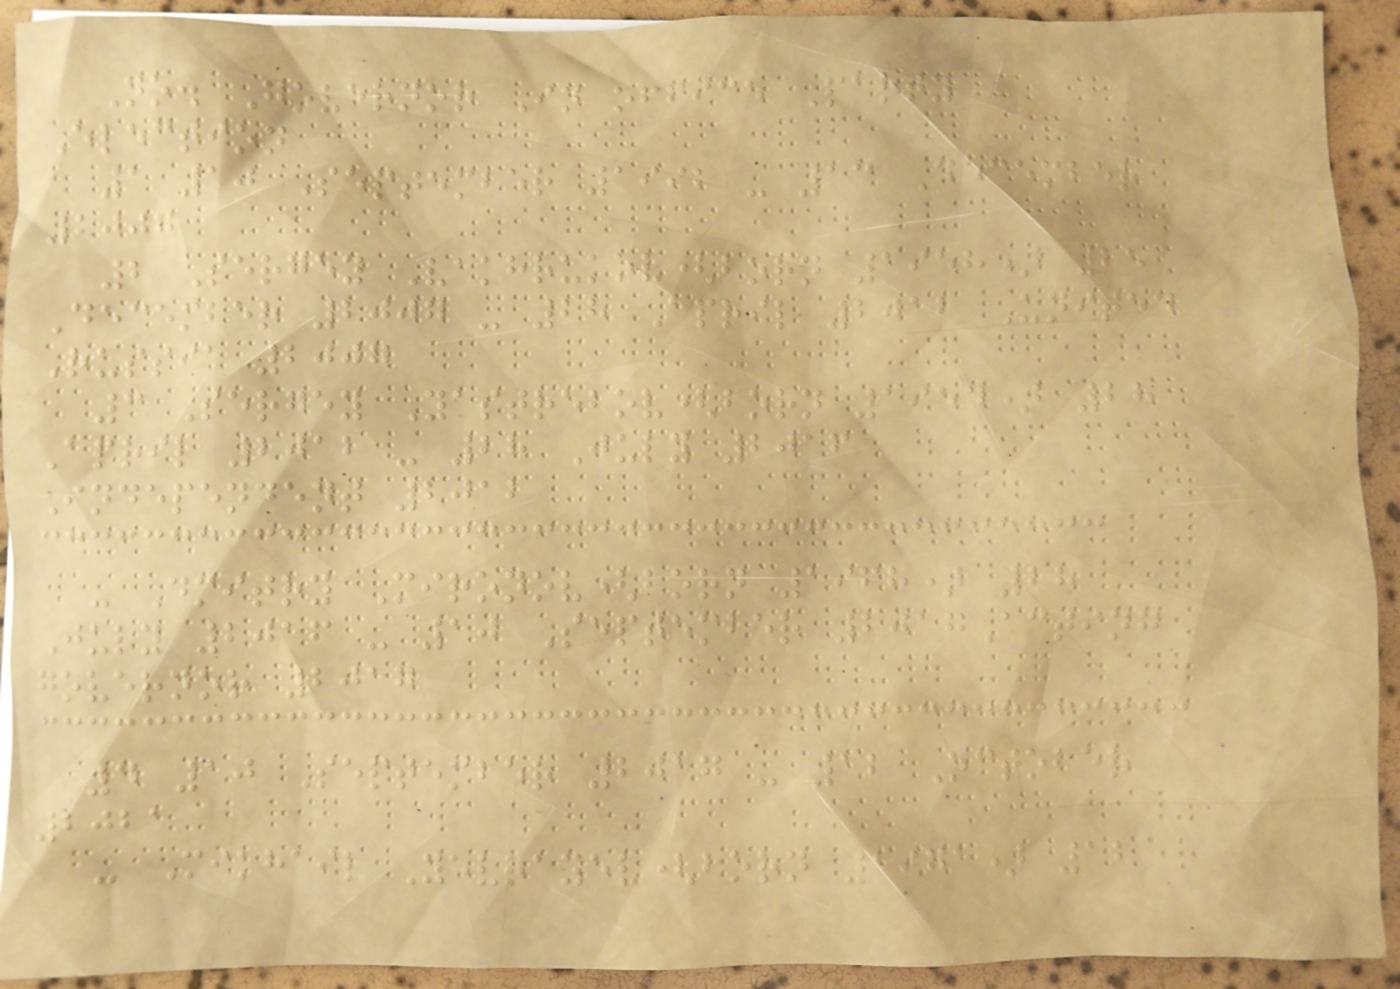No. Governor In office Party
Election
1 10 September 1992 - 13 December
2007
2 Sergey Vakhrukov(born 1958) 25
December 2007 - 28 April 2012 United
Russia 2007
3 Sergey Yastrebov(born 1954) 28
April 2012 - 28 July 2016
Independent 2012
- Dmitry Mironov(born 1968) 28
July 2016 - 10 September 2017Acting
governor 2017
4 10 September 2017 - 12 October
2021
- Mikhail Yevrayev(born 1971) 12
